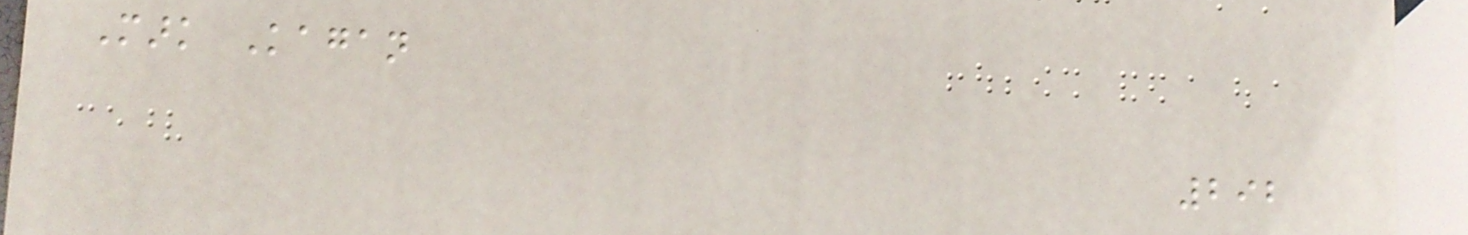Mark Kagan
292
